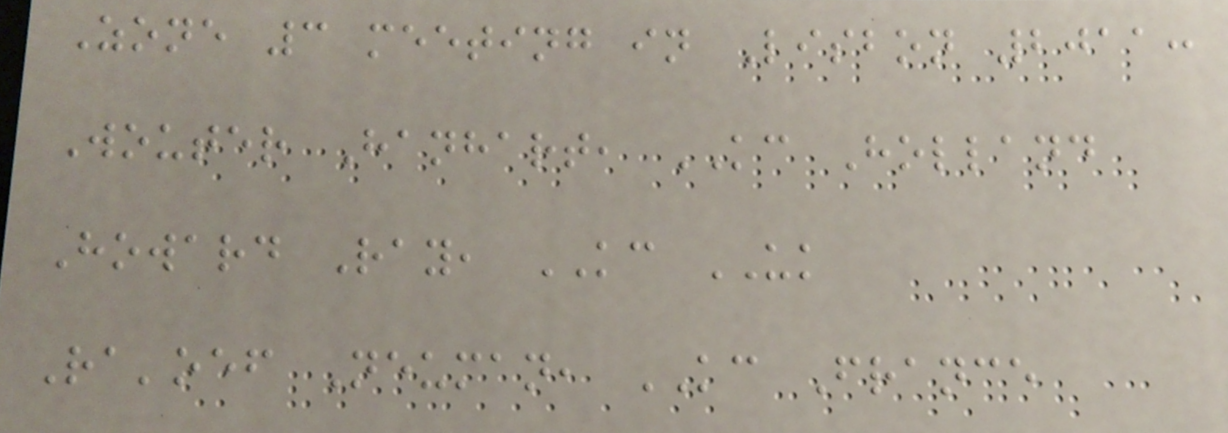Zone 3 meeting in Lisbon 2011:
Wouter Hanhart, KC Holland
Howard Ray, KC UK
Ra'oef Neuman, KC France
